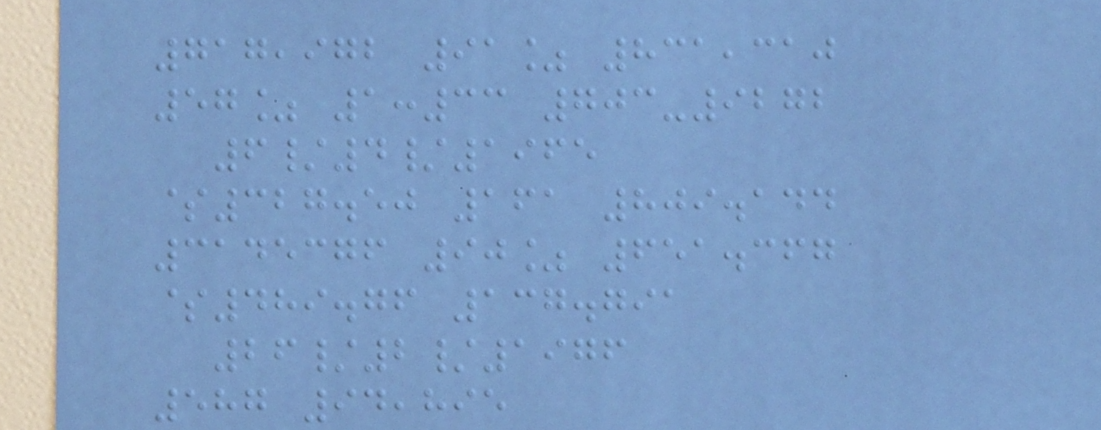717,972 91% 831,310
57% 1:33 703-9272
6/4/1965
$327.50 161 809.144
3145376 90% 651.367
$489.76 137.791
26/2/1976
587 94,895
